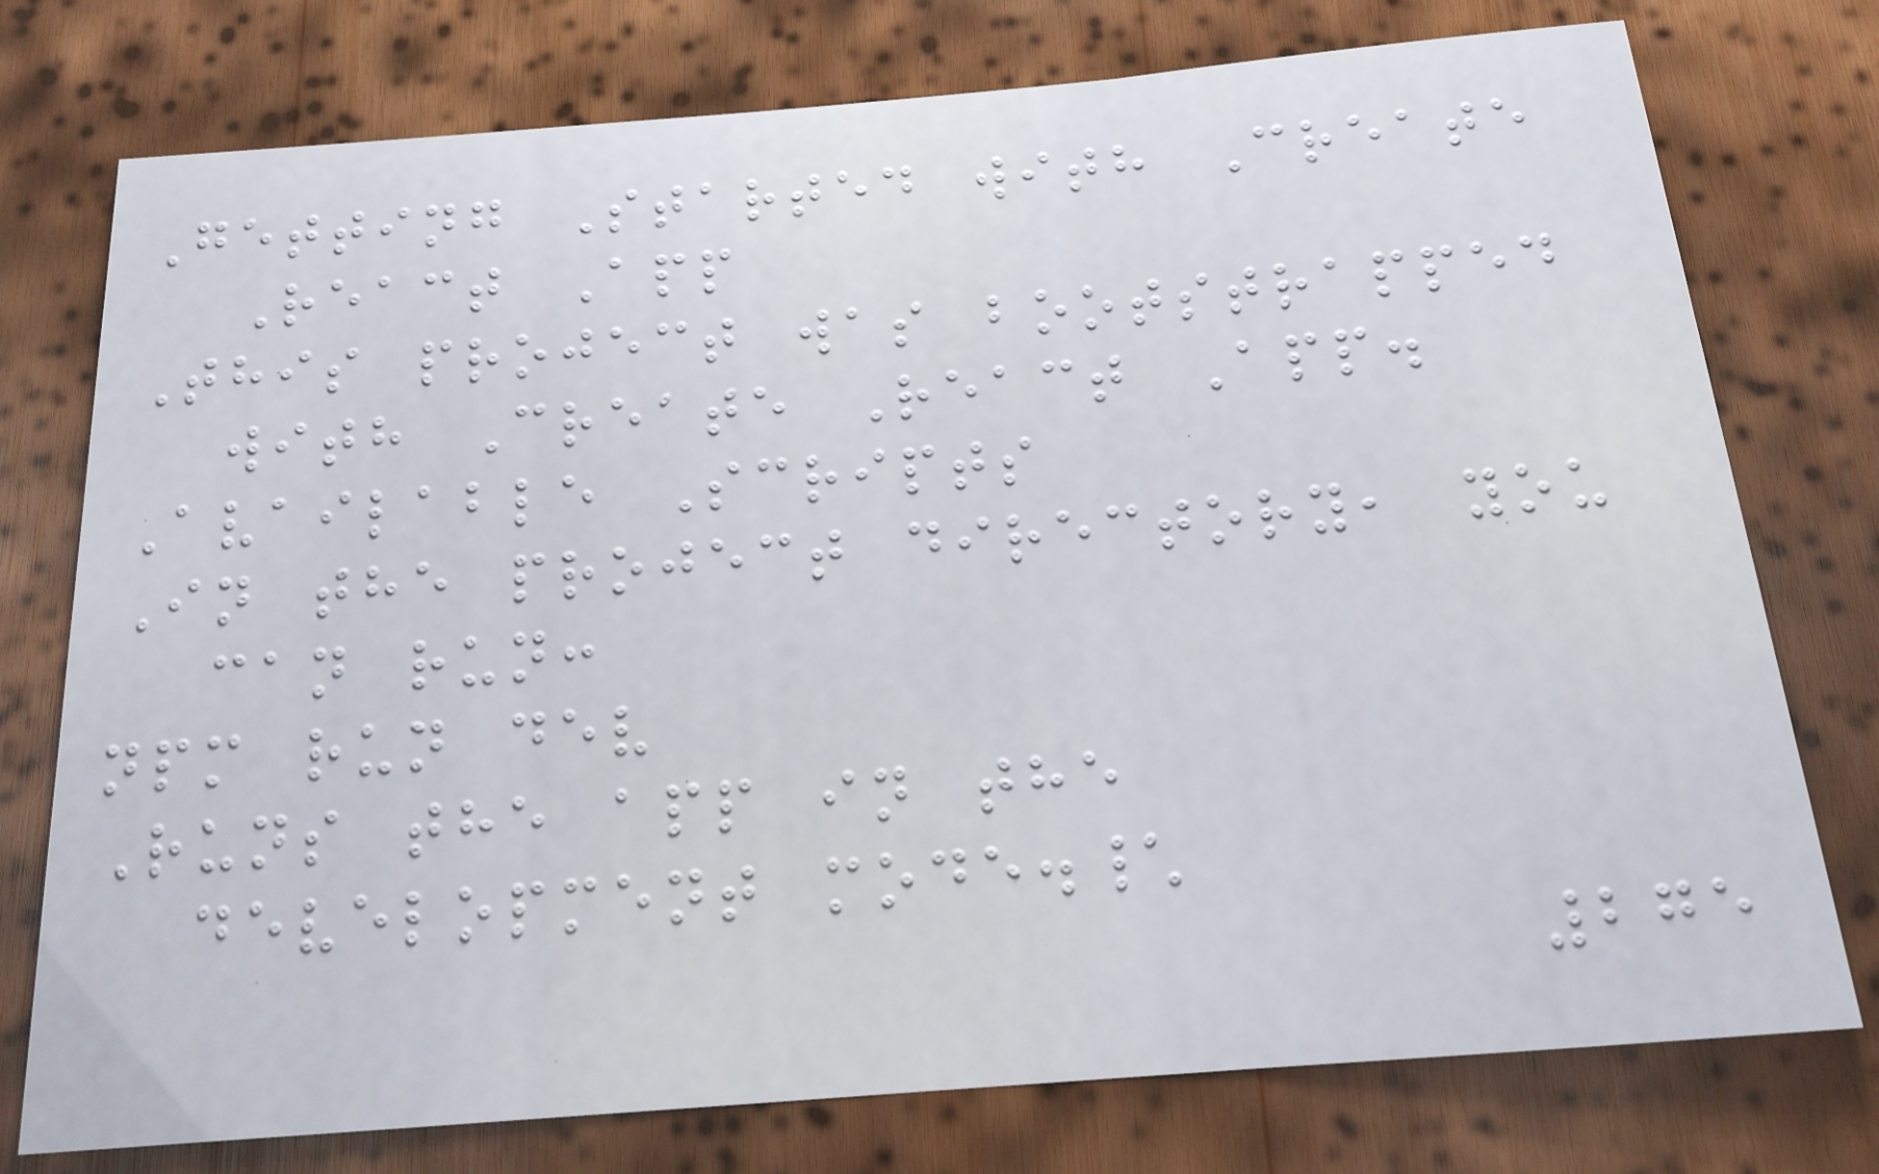Getting Started with Create
React App
This project was bootstrapped
with Create React App.
Available Scripts
In the project directory, you
can run:
npm run dev
Runs the app in the
development mode.\
275
